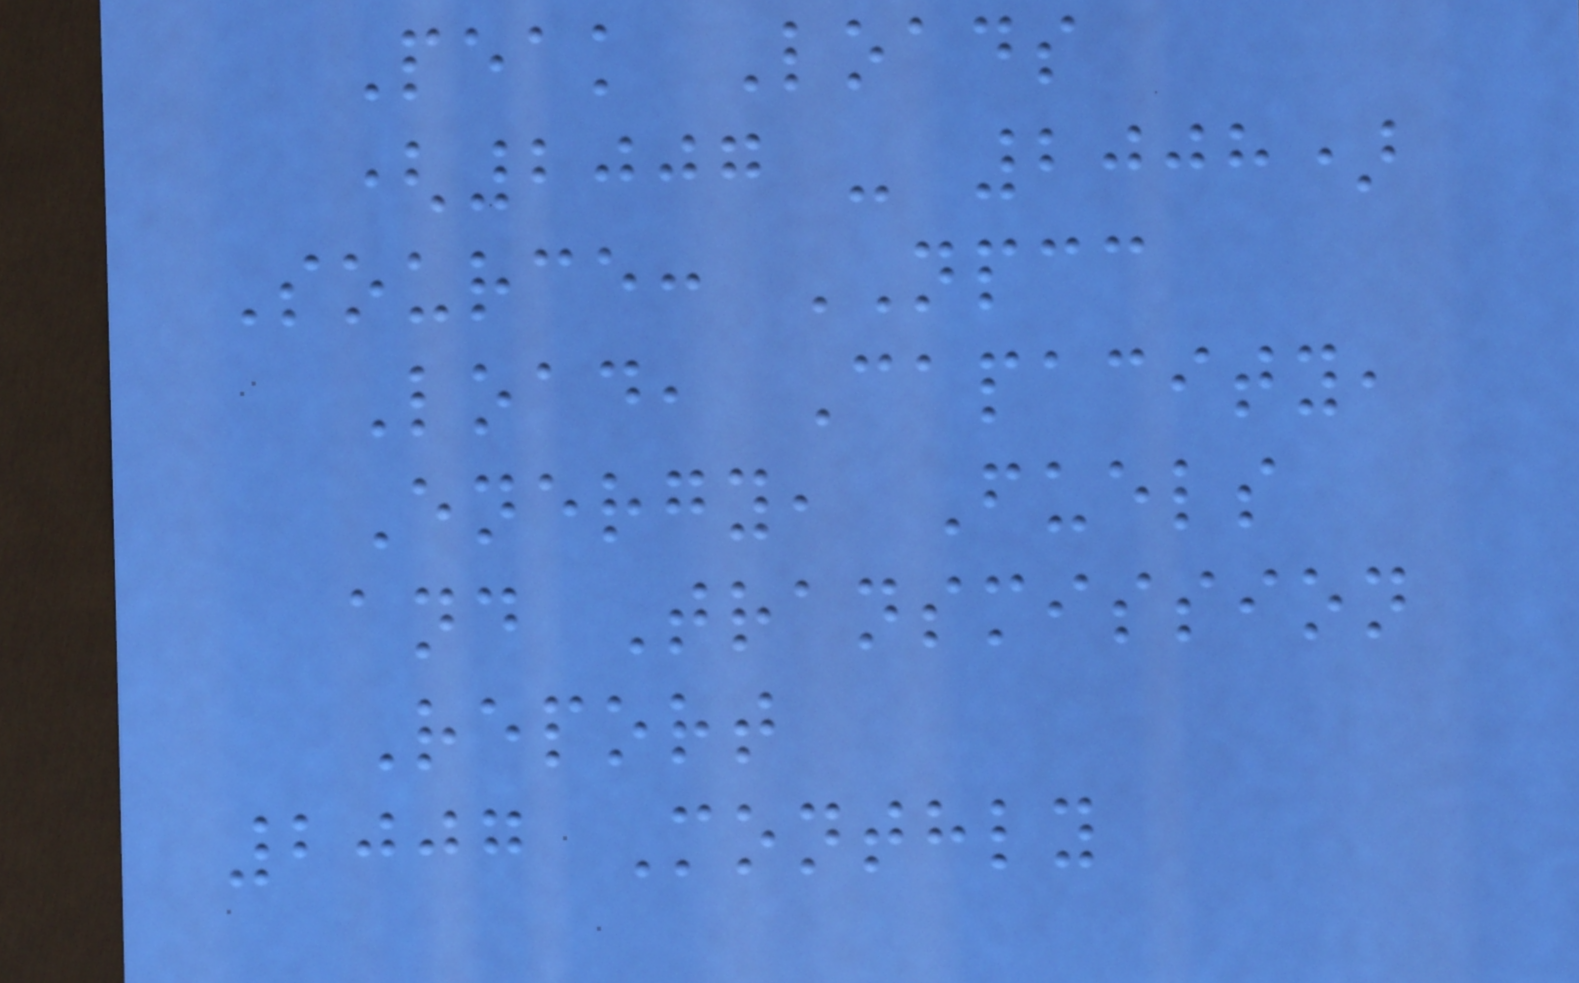Peak Loads
(2007 - 2008)
Source: NPCC
Load, Capacity,
Energy, Fuels
and Transmission
Report
2007 Monthly
